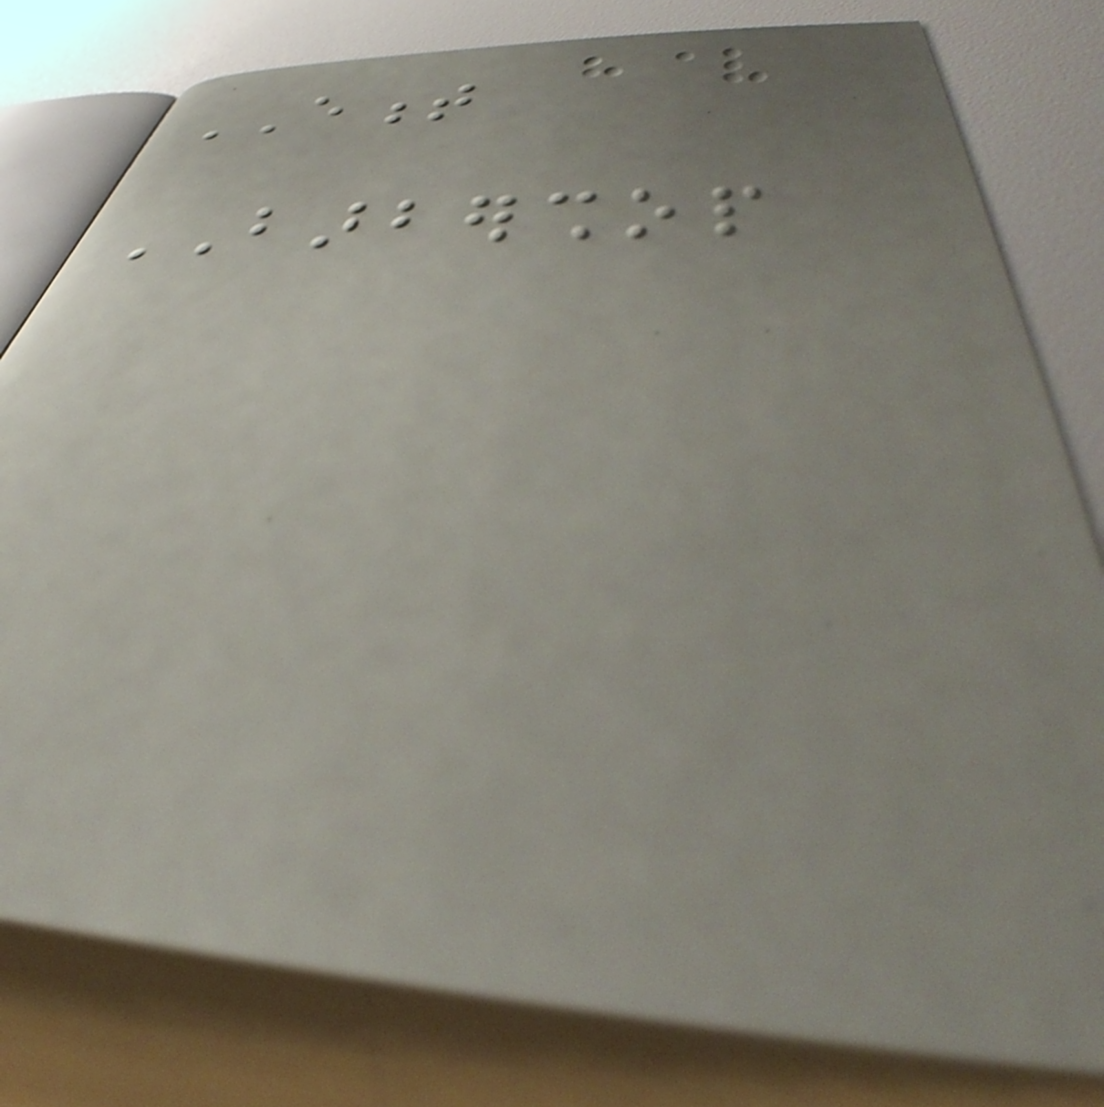EMENT
BARBERSHOP
